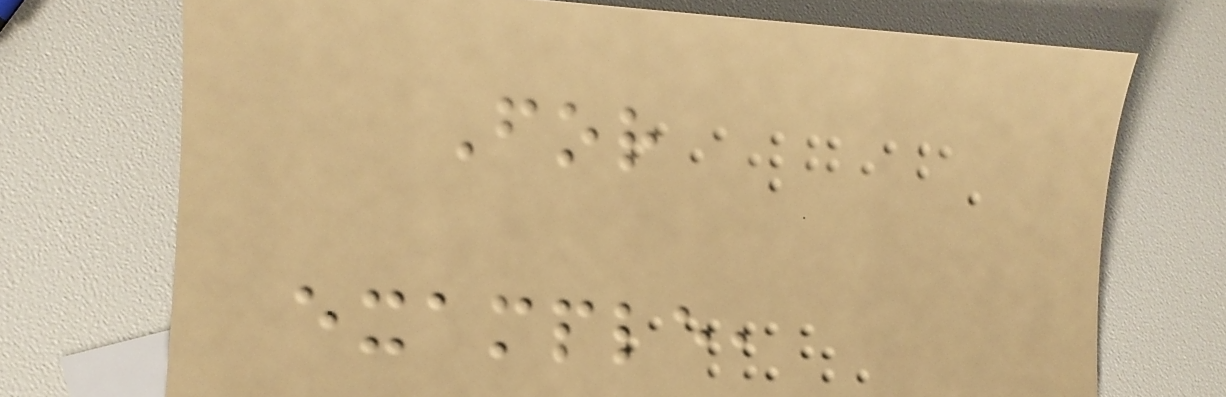For
example,
